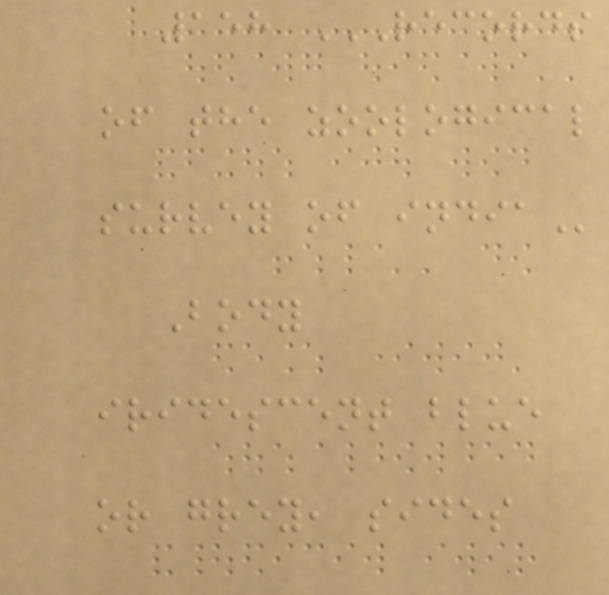158 RECORDS
OF THE ZOOLOGICAL
SURVEY OF INDIA
Body
iridescent blue
or grey, sides
